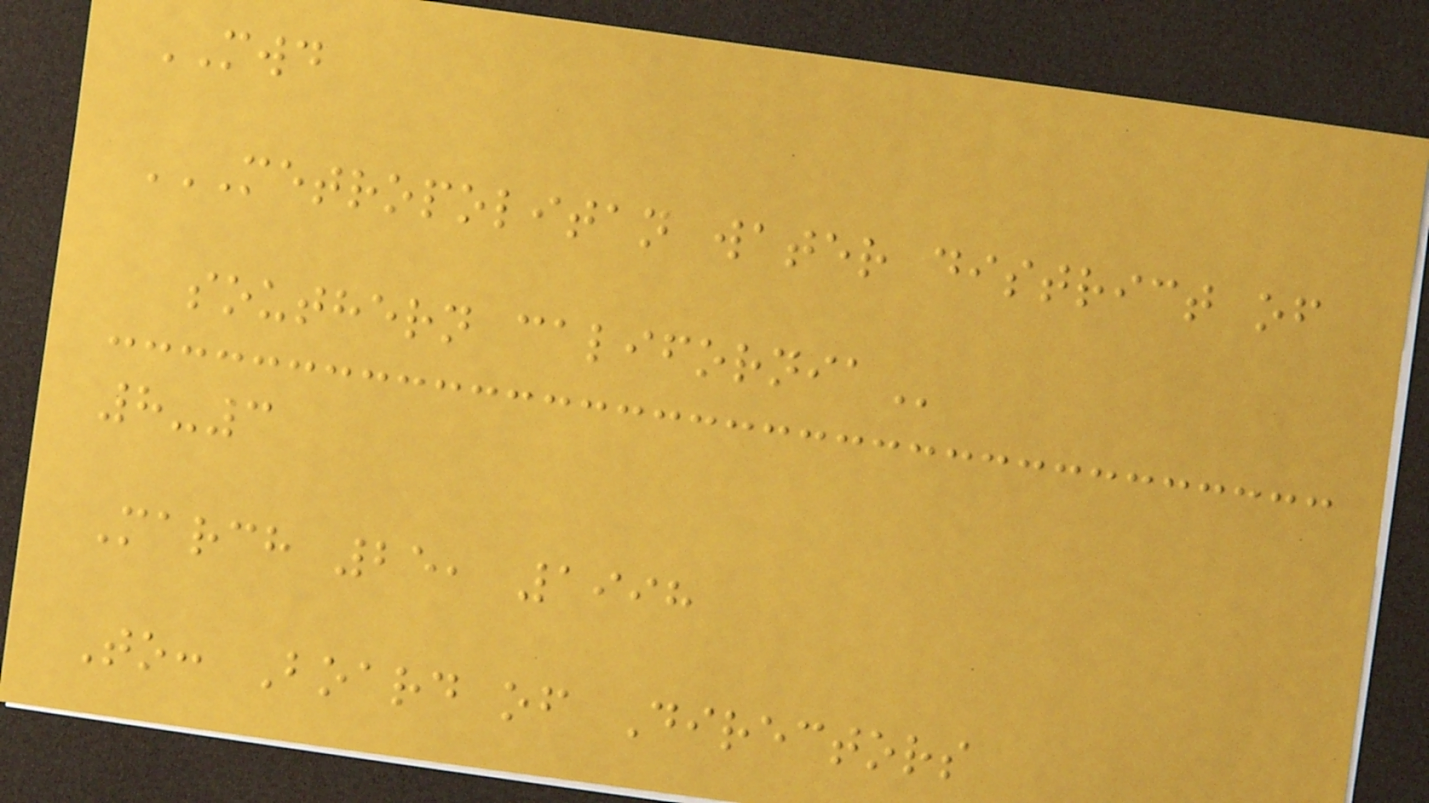MWD
METROPOLITAN WATER DISTRICT OF
SOUTHERN CALIFORNIA
8-3
March 25, 1998
To: Board of Directors
